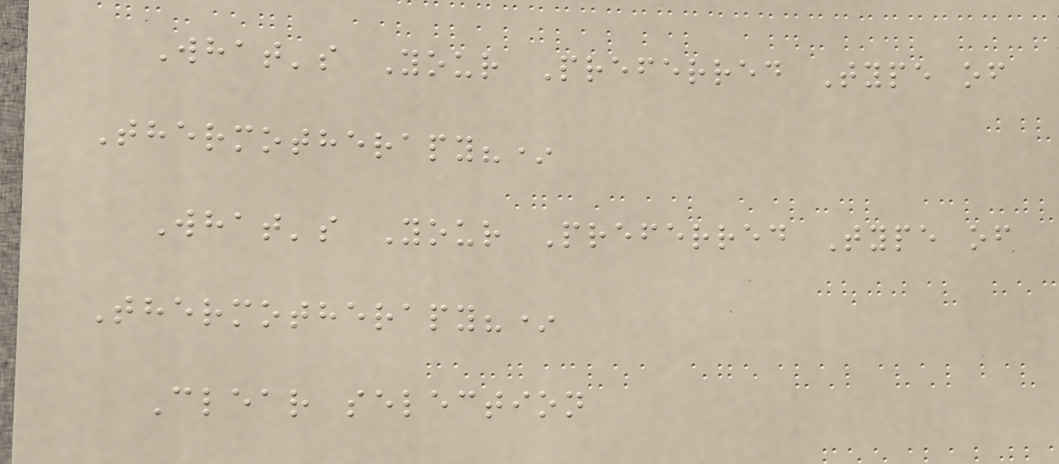What's Your Preferred Type of
Thermotherapy?*
What's Your Preferred Type of
Thermotherapy?*
Clear selection
